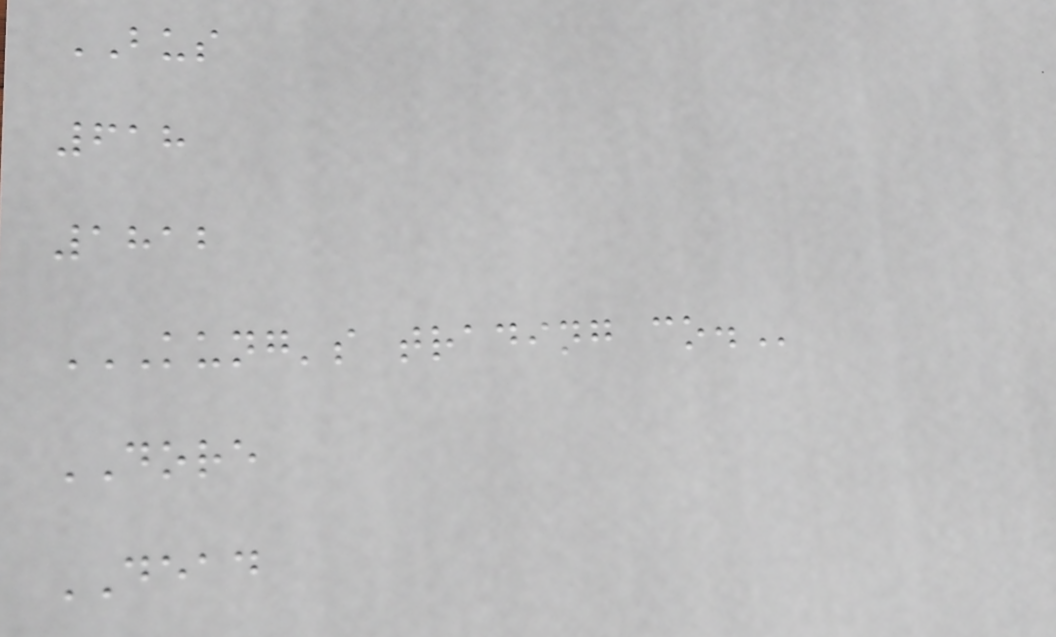BUS
618
1812
KUNG'S TRADING CO.
DORE
DEAD
